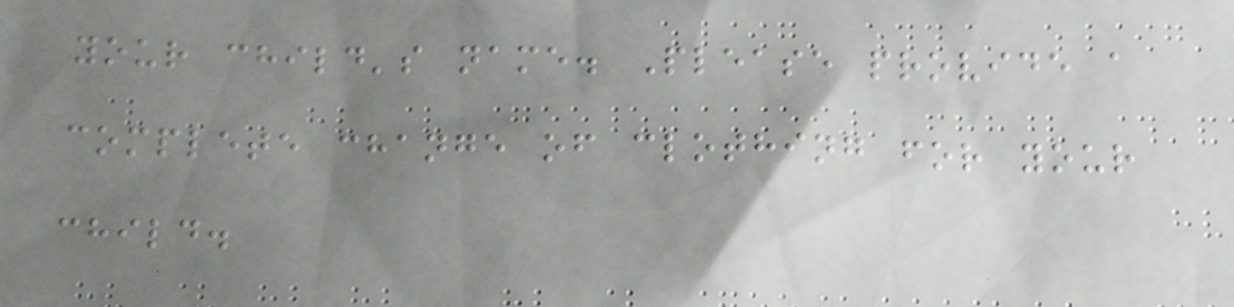your child's name. Please provide a
complete change of clothing for your
child.
